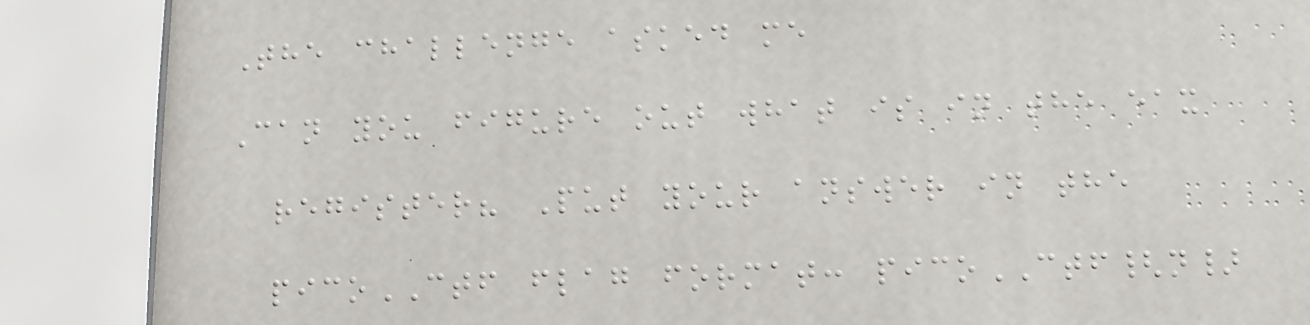The challenge asked me
Can you figure out what is in the eax
register? Put your answer in the
picoCTF flag format: picoCTF{n}
